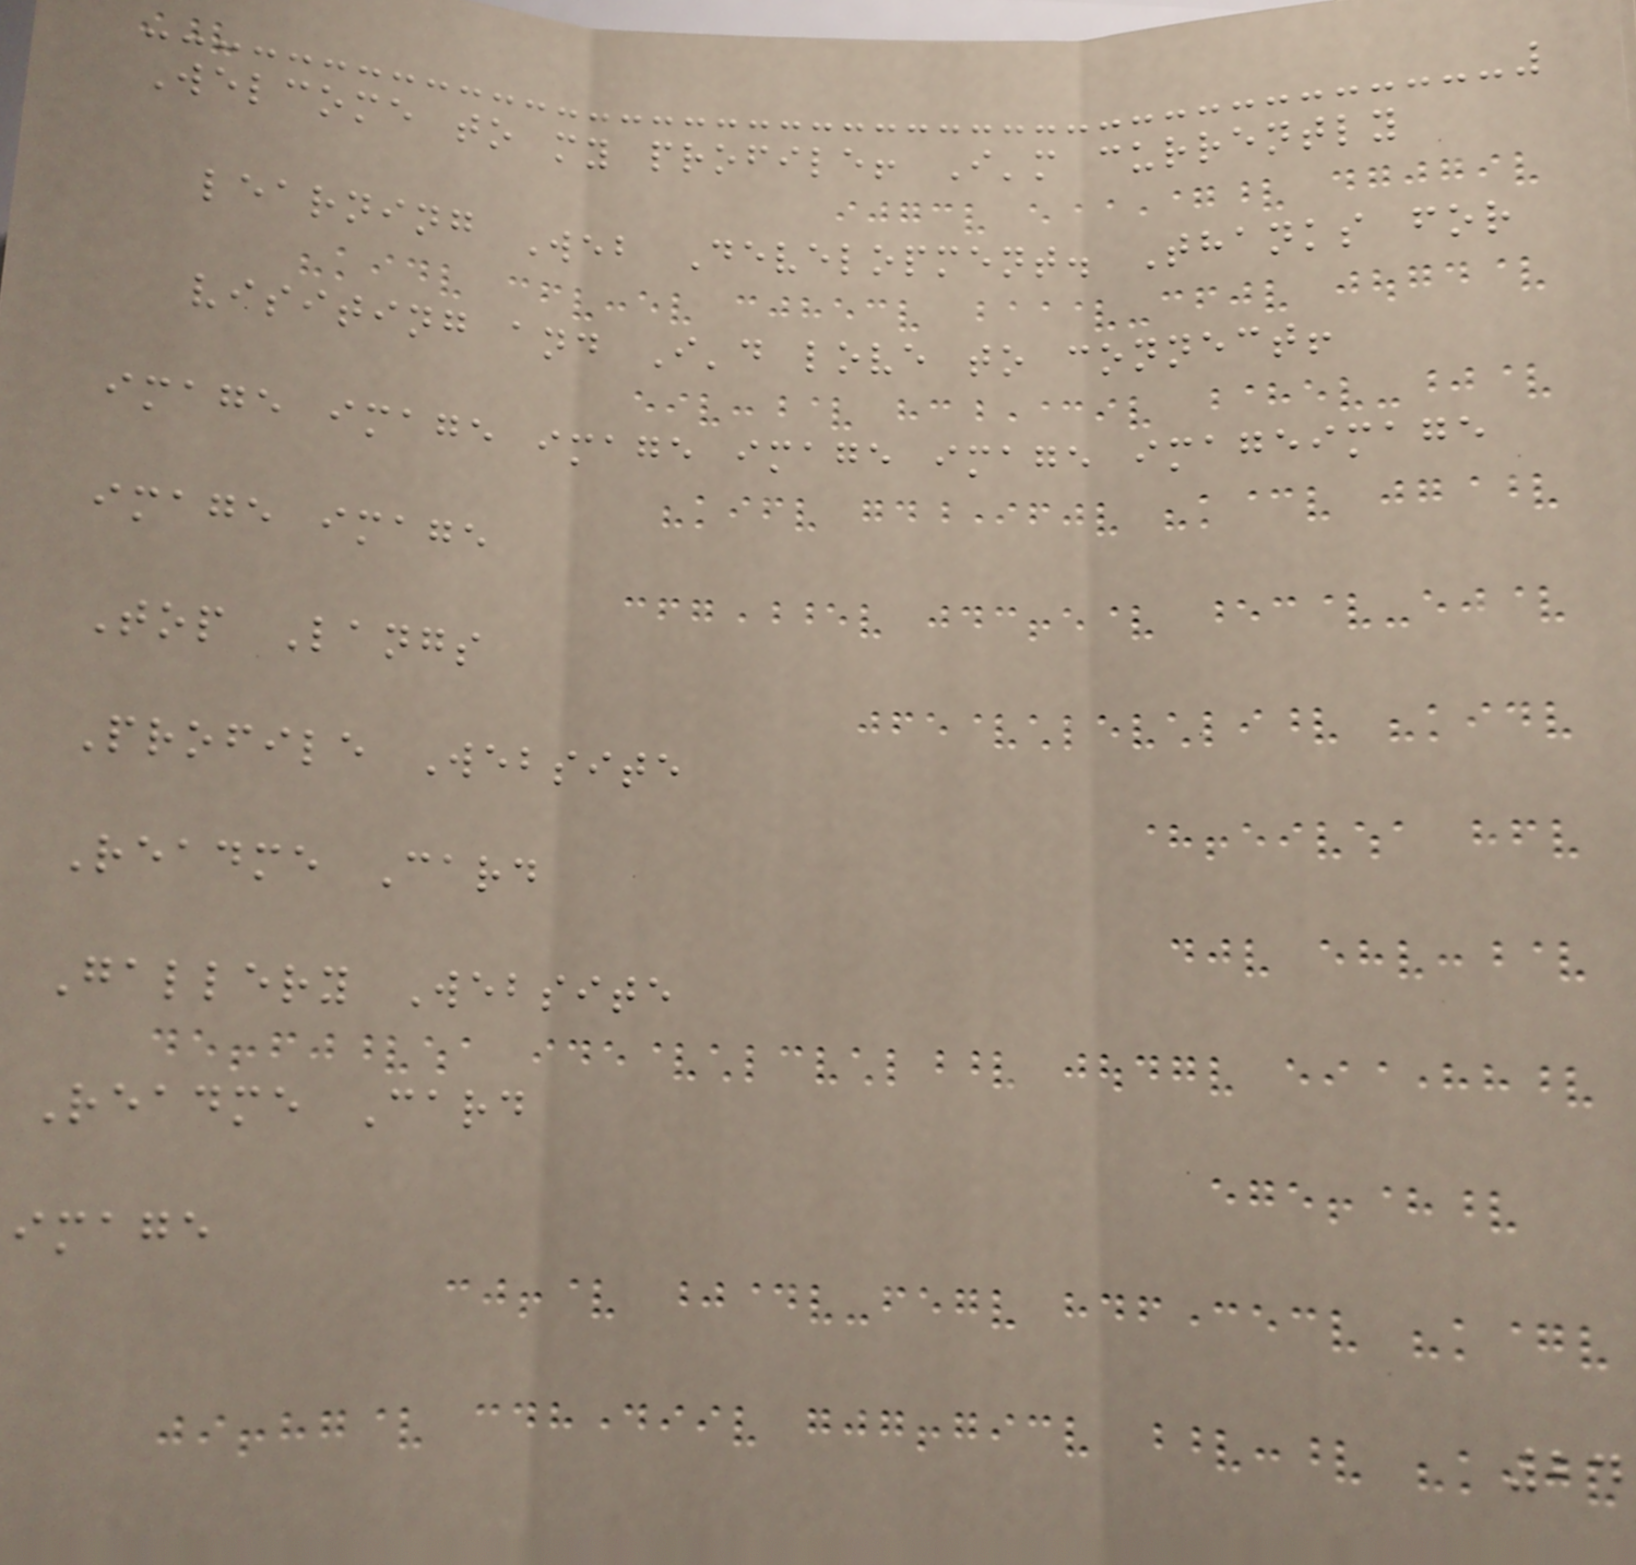Welcome to my profile! I'm currently
learning Web Development. Thanks for
visiting and I'd love to connect!
image image image image image imageimage
image image
Top Langs
Profile Website
Readme Card
Gallery Website
Readme Card
image
24
